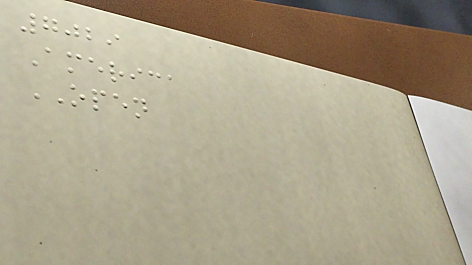7029
America
OPEN
